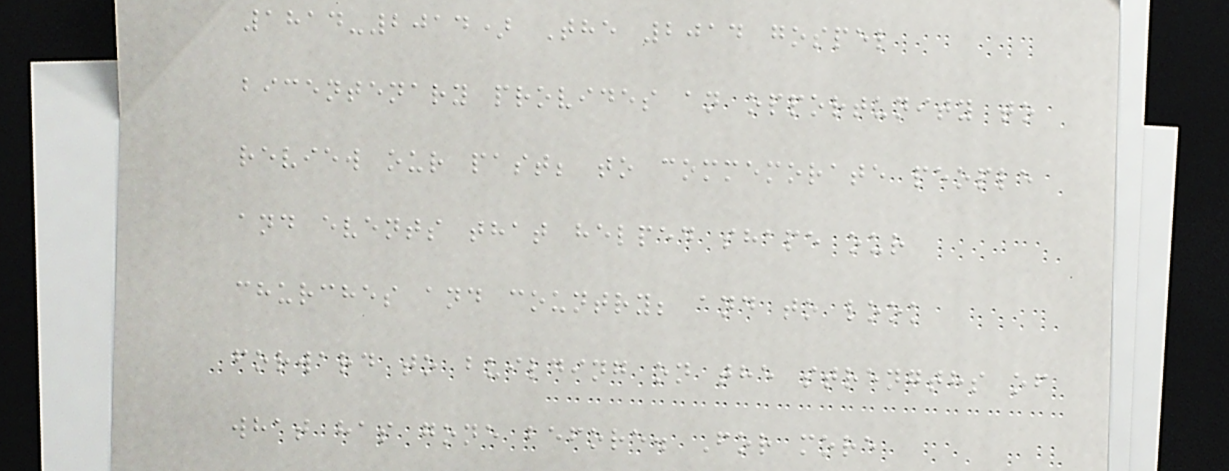1814-2014) The 2014 gospel
bicentenary provides an opportunity to
review our past; to commemorate people
and events that helped shape our
churches and country; and to look
forward to building on the strengths of
what has gone before. For more
